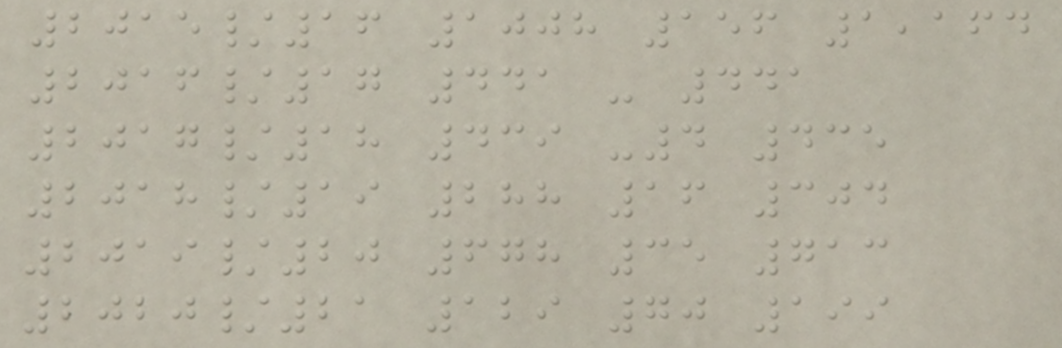2015/16 1008 156 1,164
2016/17 441 - 441
2017/18 439 -4 435
2018/19 288 16 304
2019/20 678 35 713
2020/21 129 70 199
